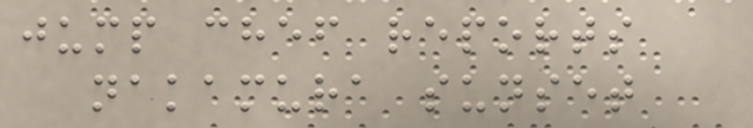jump chef reports
nakamura sunset
